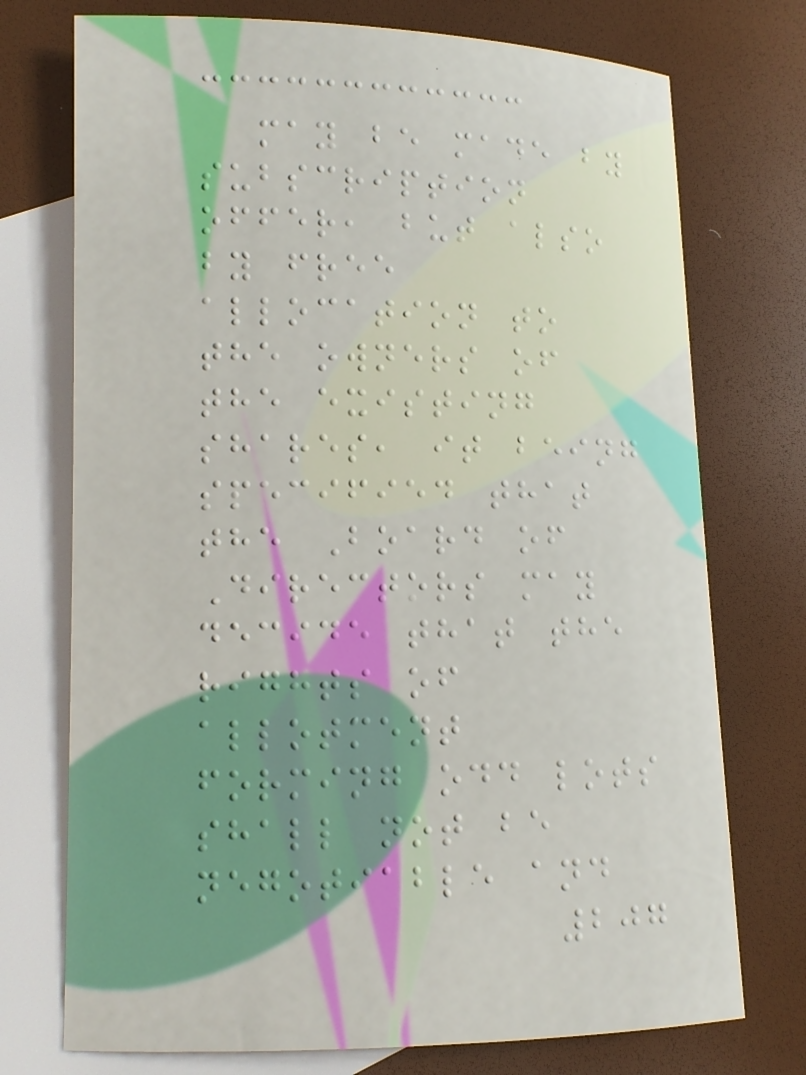may be made by
subscription
offer, but also
by free
allocation to
the owners of
the existing
shares, it being
specified that
the Board of
Directors may
decide that the
rights of
allotment
forming odd lots
shall not be
negotiable and
207
